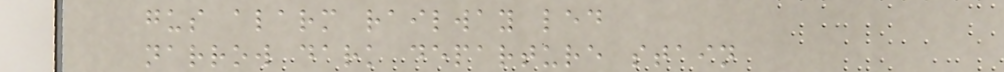gus alarm railway led
narrow dark departure stain
